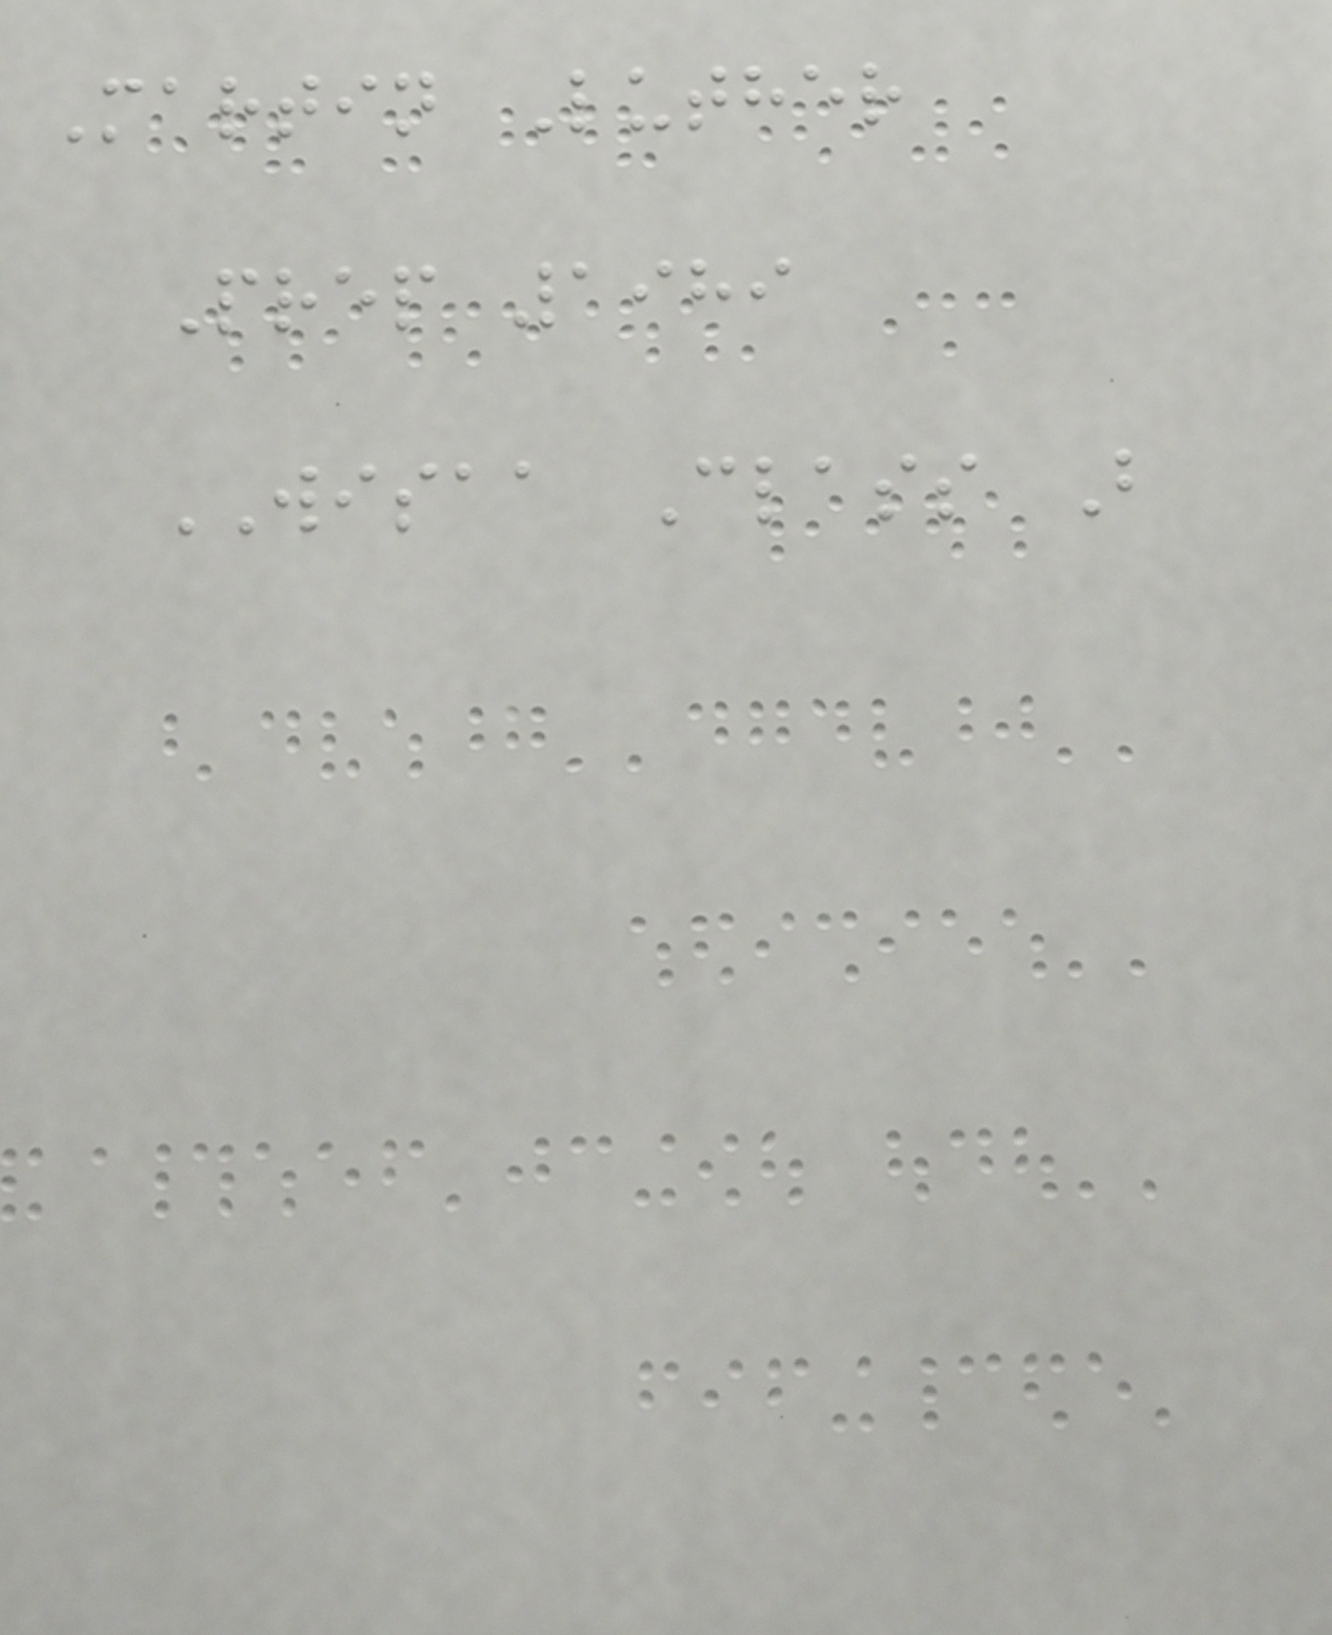Martin Luther
Prep 1989
WISAA Class B
